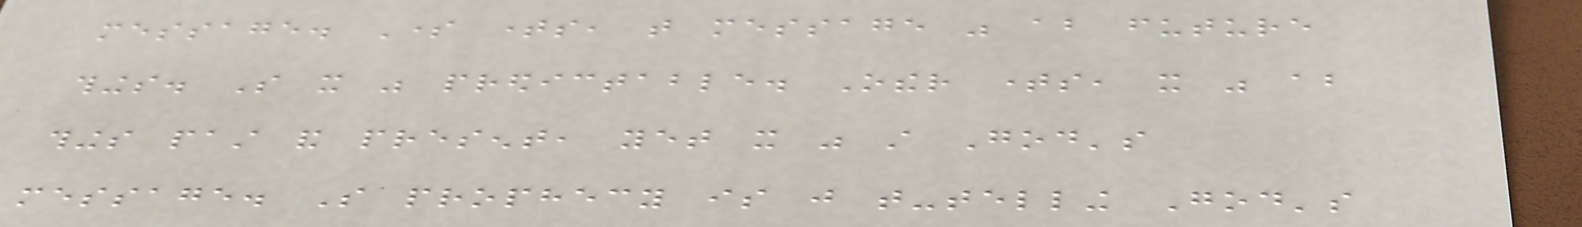message. Some times, that message was about future
things. So it was predictable. Other times, it was about
things past and present, yet it was still God's
message. So prophecy is just that-telling God's
